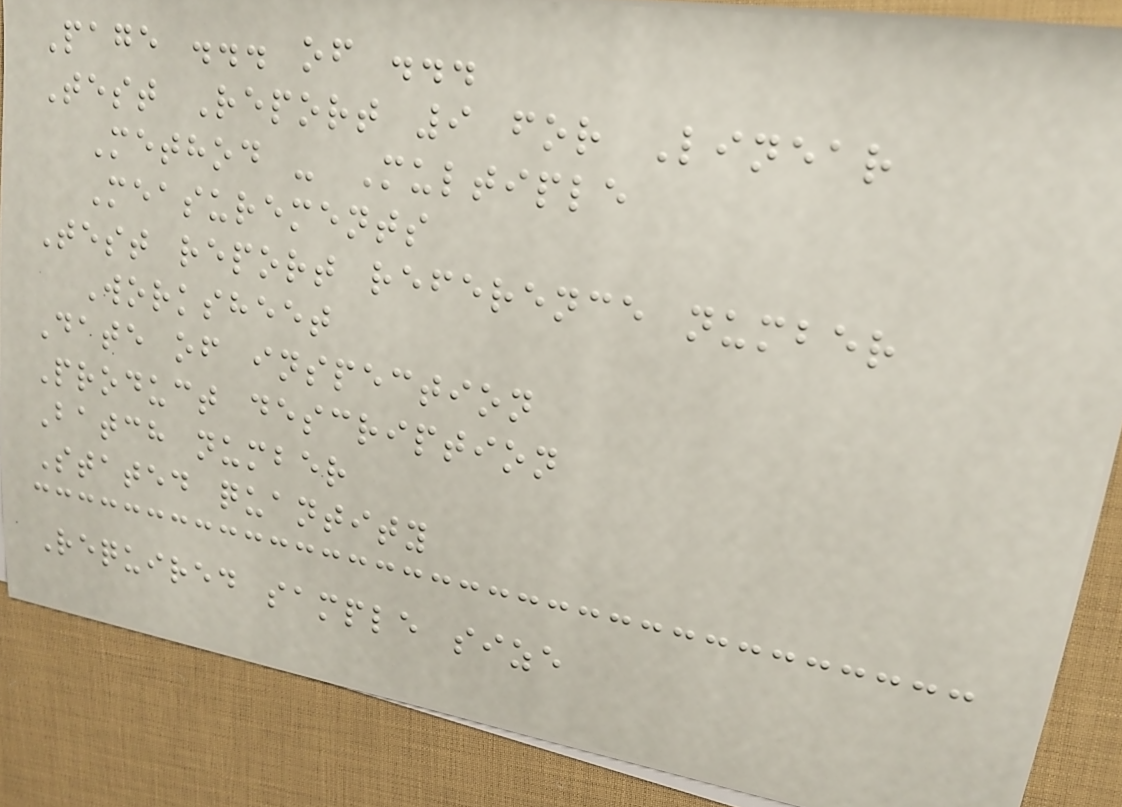Page ... of ...
Test Report 9 for Linear
Method - Multiple
Measurements
Test report reference number
Worksheet
Date of inspection
Product description
Batch number
Stated quantity
Required sample size
